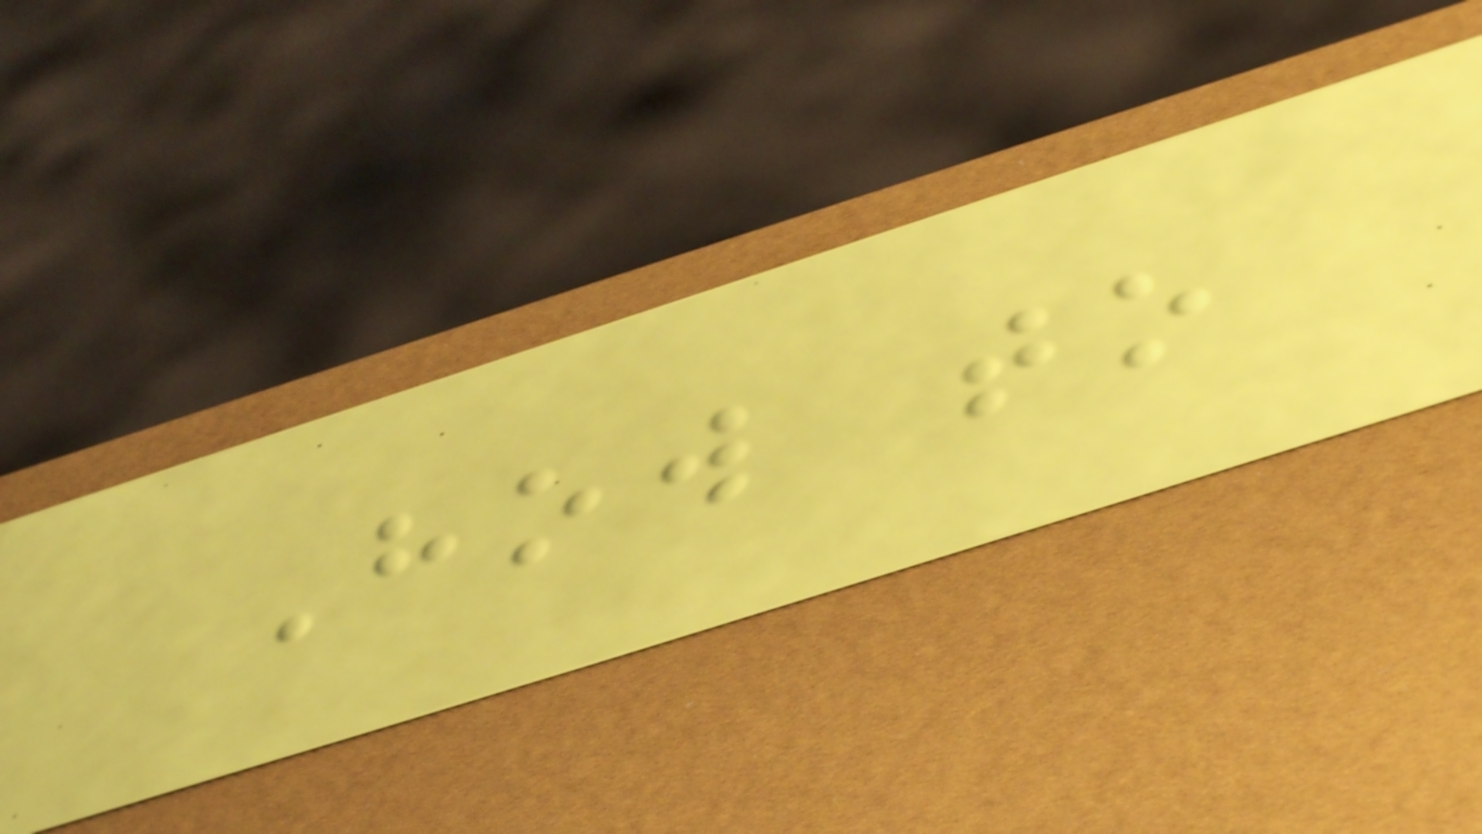How to
